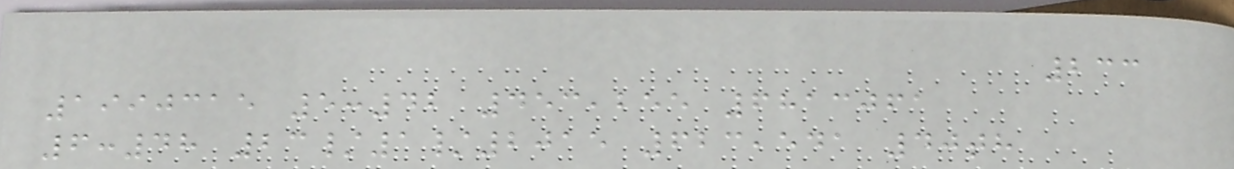233
1990315 5:42 453,255 6813061
6:48 23/1/2015 623,541 40th
